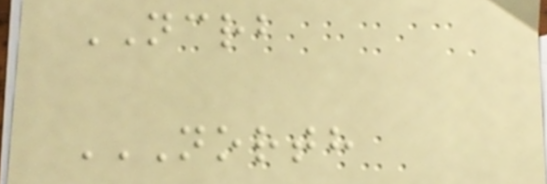NCRB
NORTH
